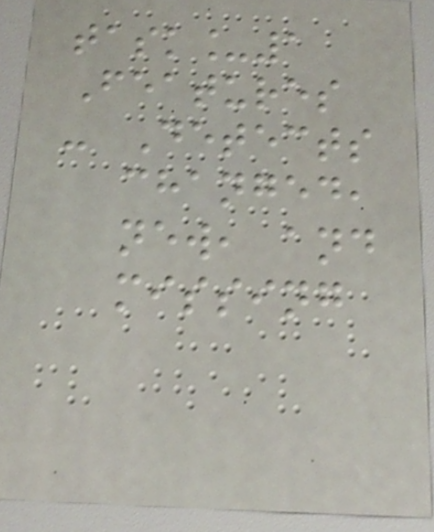task_1
Features
- Detects
changed,
new, and
missing
